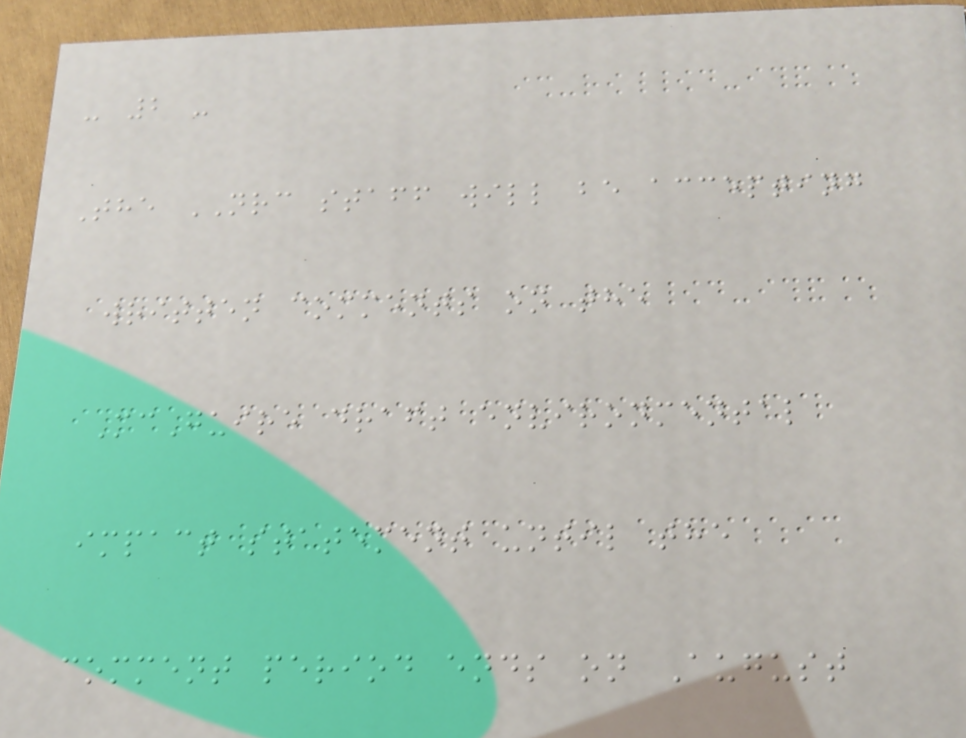- 2 -
The NRC staff will be accepting
written comments on the
McGuire draft environmental
impact statement until the
comment period ends on August
